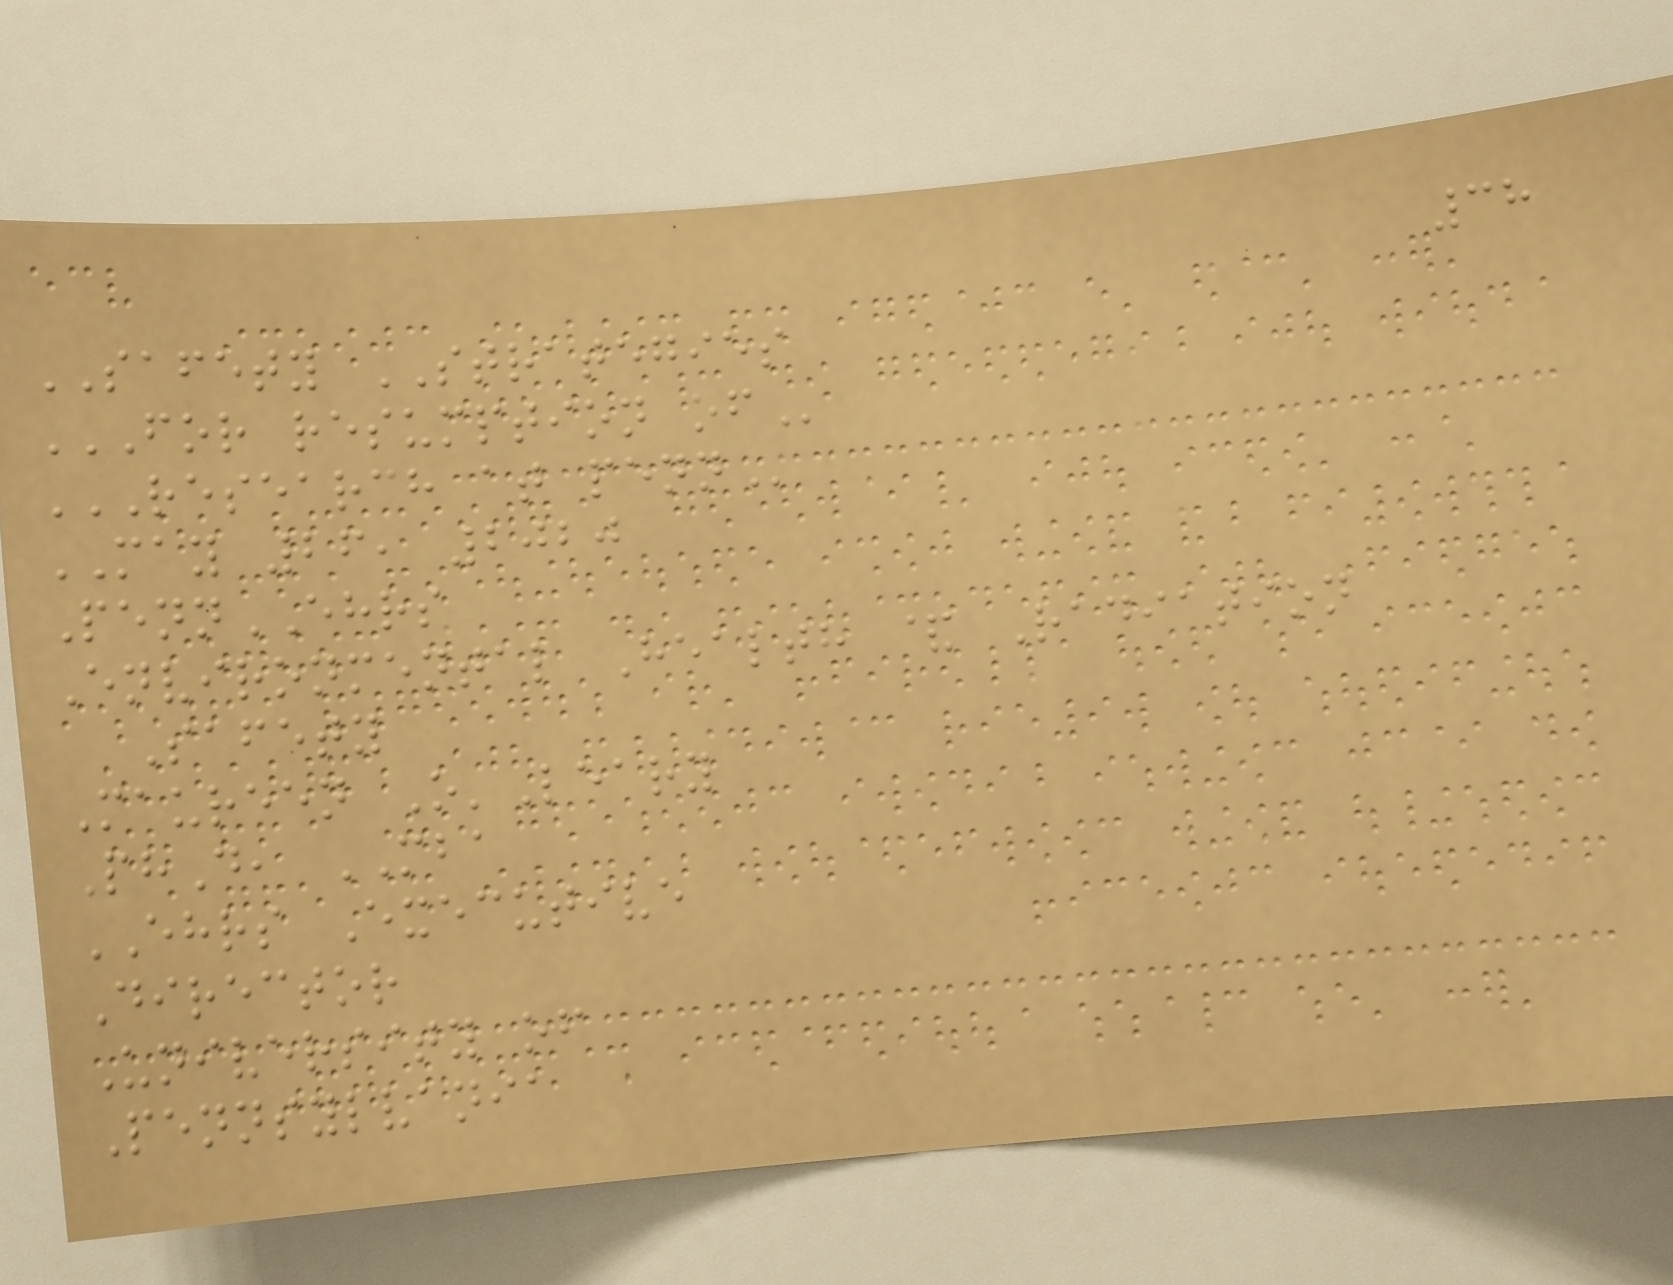38
SAFETY STRATEGIES
FOR RESUMPTION OF
RESEARCH AT PENN
MAY 26, 2020
PennEHRS
Environmental Health & Radiation
Safety
Maureen O'Leary
PhD, MBA
EHRS Executive
Director
University of
Pennsylvania
